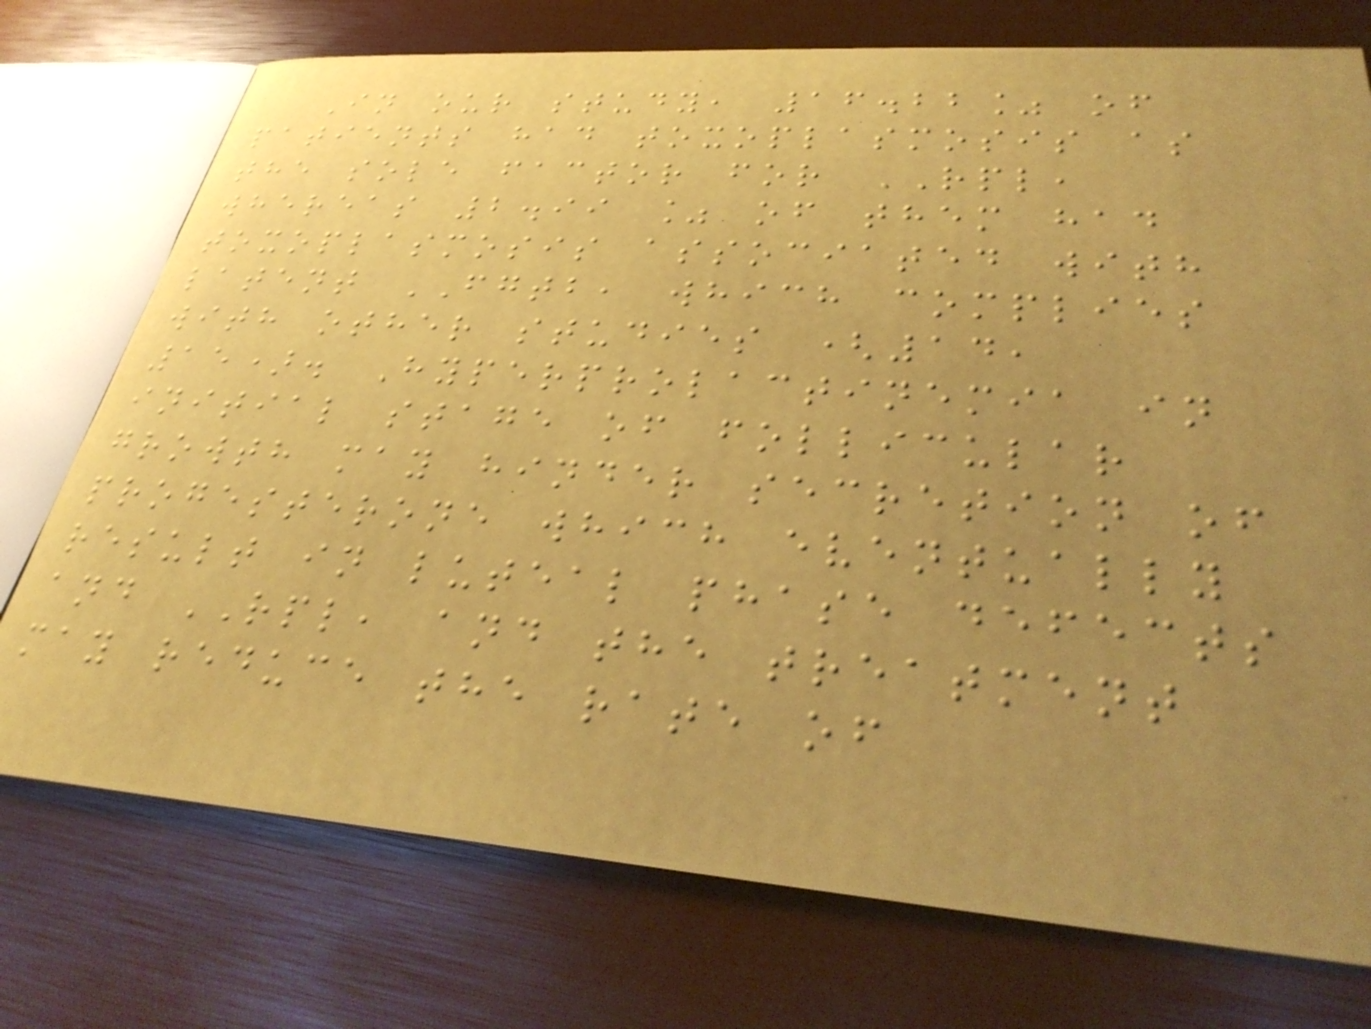In our study, 16.22% of
patients had toxoplasmosis as
the sole factor for RPL,
whereas 2.99 % of them had
toxoplasmosis associated with
latent FGTB, which complies
with other studies (14,
15). Hyperprolactinemia in
initial stage of follicular
growth may hinder secretion of
progesterone which eventually
result in luteal phase defects
and RPL, and the treatment
may reduce the rate of
